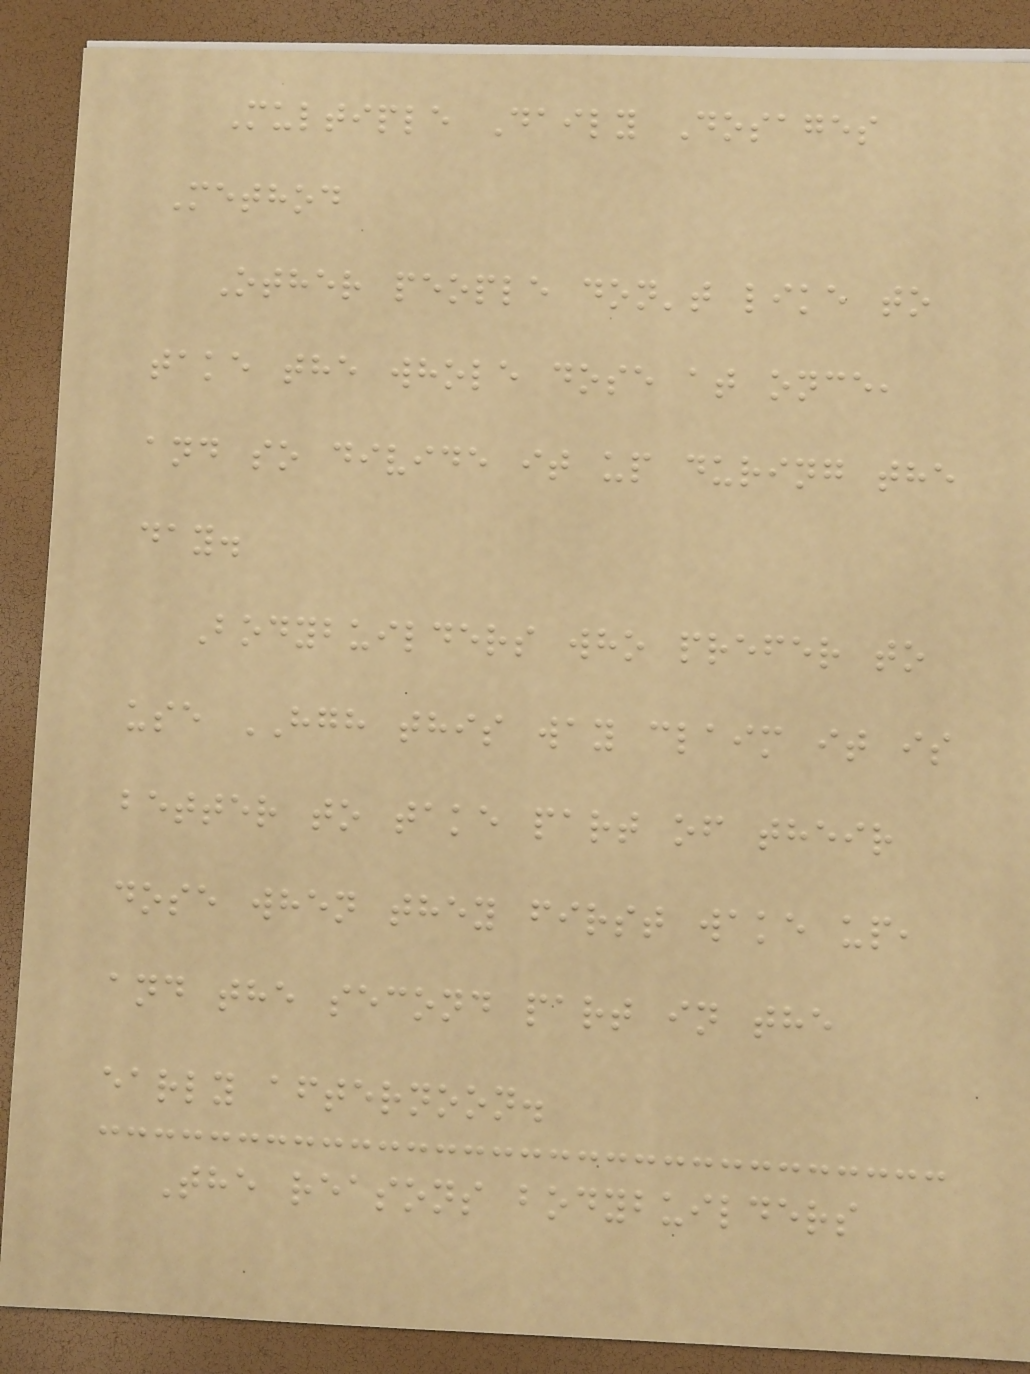Multiple Daily Dosages
Method
Other people don't like to
take the whole dose at once,
and so divide it up during the
day.
Bodybuilders who prefer to
use HGH this way claim it is
better to take part of their
dose when they first wake up,
and the second part in the
early afternoon.
The reasons bodybuilders
